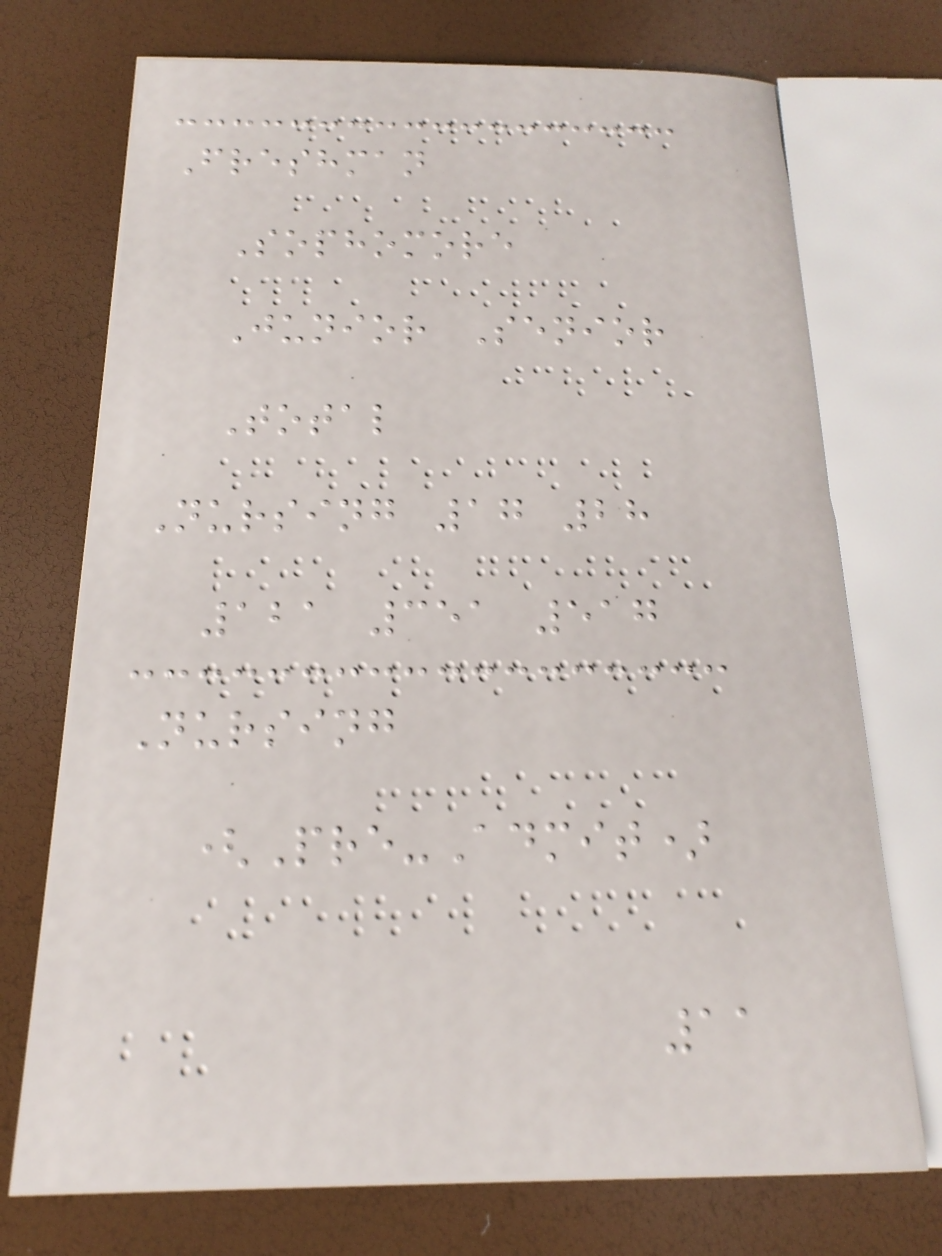Freshman
Sophomore
Junior Senior
Total
Nursing 17 28
121 351 517
Nursing
(Pre-Admit)
11
